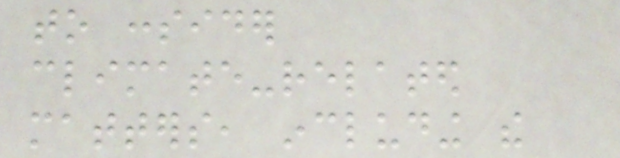to consider
climate-related
matters, including the
